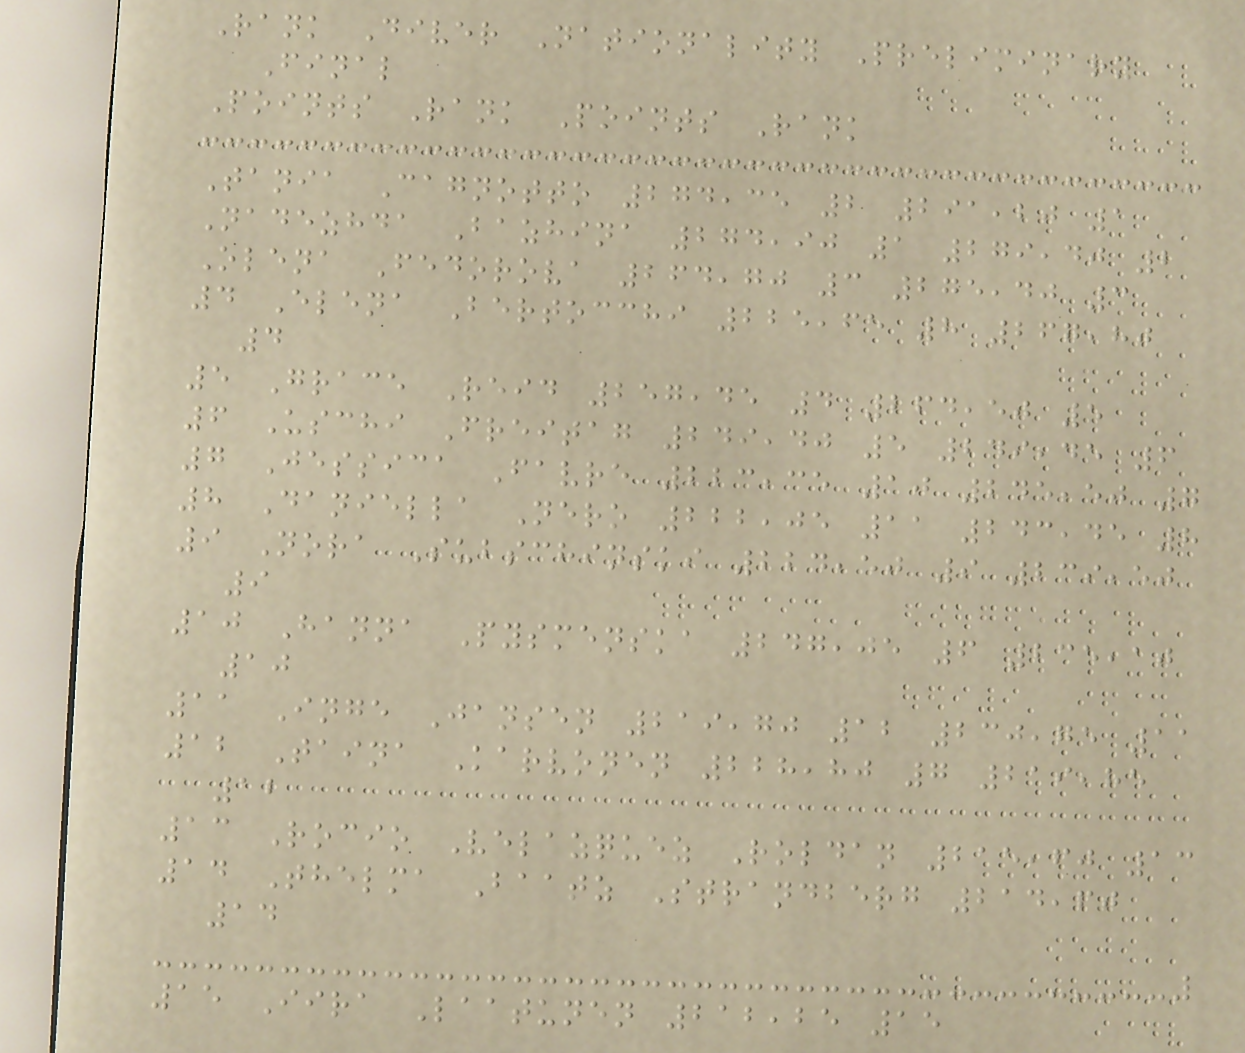Rank Diver Nationality Preliminary
Final
Points Rank Points Rank
Tania Cagnotto 274,35 2 291,20 1
Nadezhda Bazhina 274,90 1 279,40 2
Olena Fedorova 264,70 3 275,40 3
4 Elena Bertocchi 225,65 8 267,80
4
5 Grace Reid 257,45 4 264,50 5
6 Uschi Freitag 249,40 5 249,45 6
7 Jessica Favre 223,35 10 245,50 7
8 Daniella Nero 222,05 11 243,45 8
9 Nora Subschinski 224,50 9 239,50
9
10 Hanna Pysmenska 247,05 6 235,10
10
11 Inge Jansen 219,70 12 230,75 11
12 Taina Karvonen 228,80 7 219,85
12
13 Rocio Velazquez Roldan 215,60 13
14 Thelma Baatz Strandberg 214,60
14
15 Iira Laatunen 212,25 15
